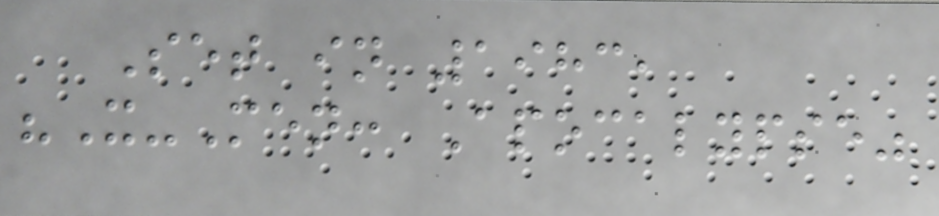Set in 1983,
"X-Men: Apocalypse"
